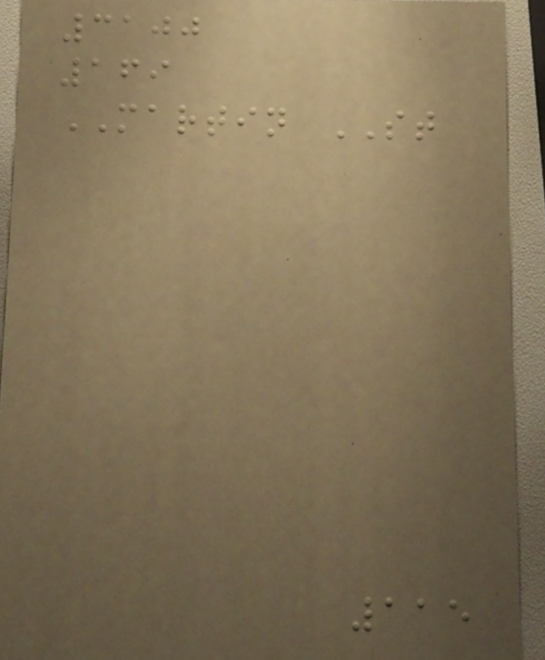3100
169
MARTIN ST
115
